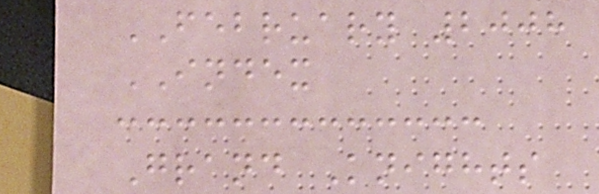FEBRUARY 2008
INDEX
Grand Knights
